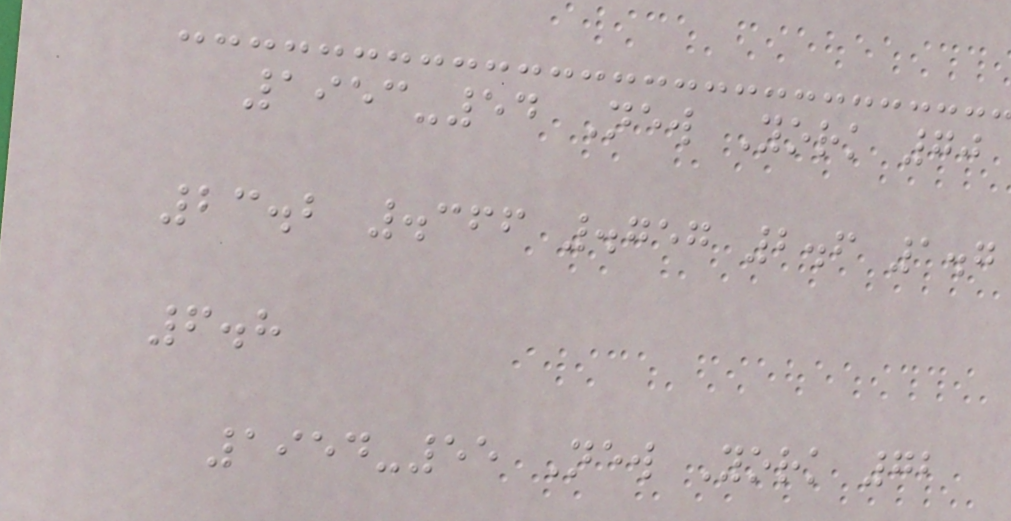1953-54 New York 70
23.2 .366 .757 2.6 1.7
6.8
1954-55 New York 72
